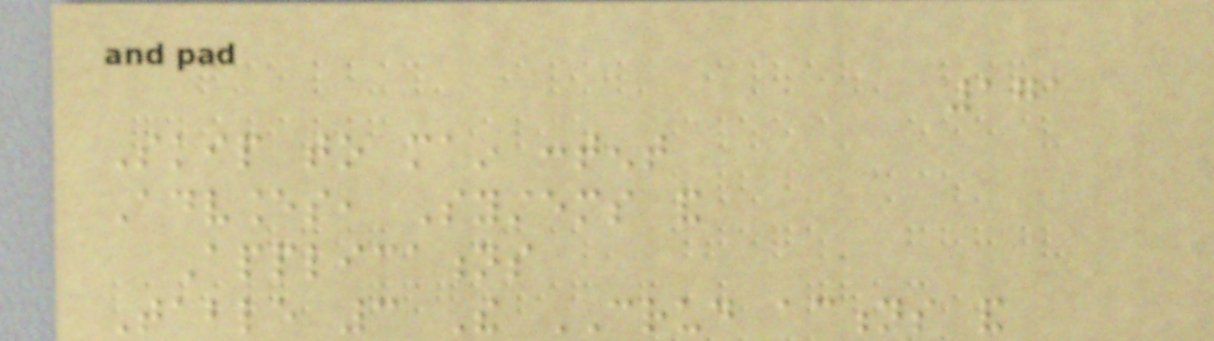171
Skip to main content
Advances, Systems and
Applications
Table 3 The CRUD actions and
